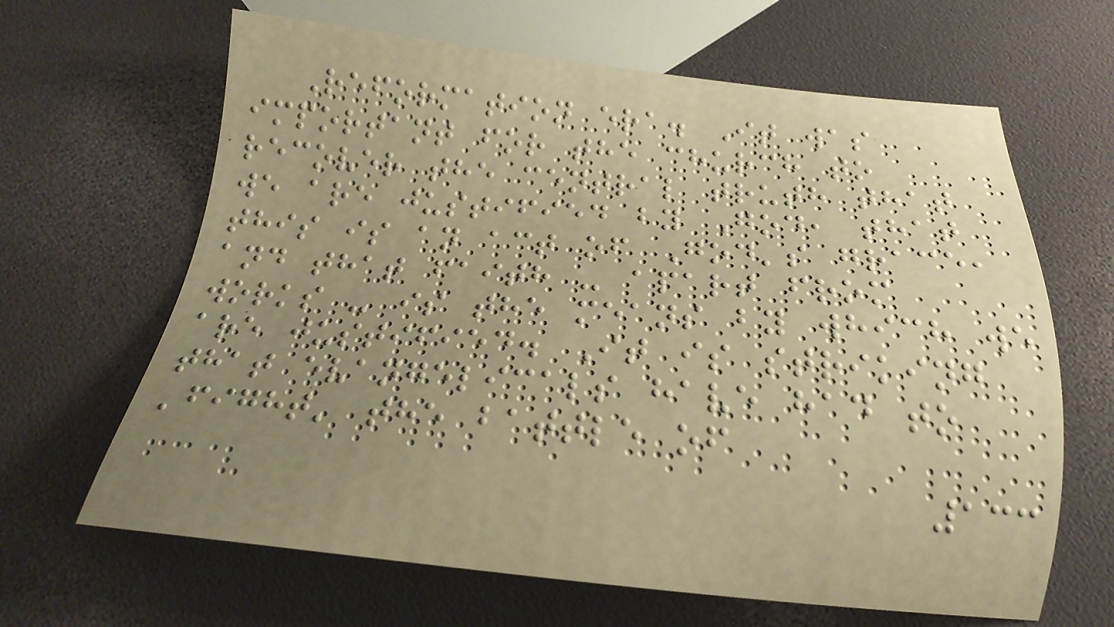Reformation era. It was
important for the church to
recover the central truth that
we are justified by God, that
this is an act of God's grace,
and that faith - apart from
works - is the means by which we
are justified. It is striking
that evangelicals have had to
'fight' the battle of
133
